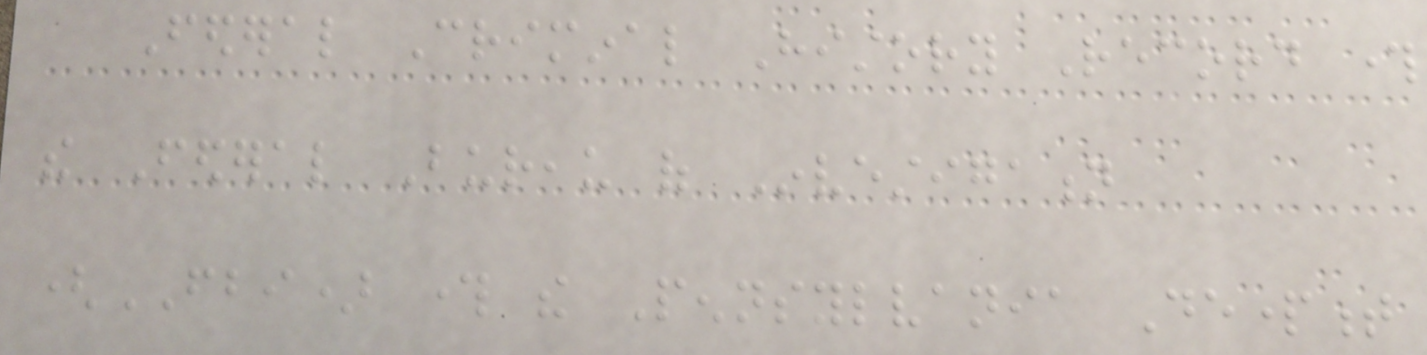Federal Criminal History Record through
the Federal Bureau of Investigation
(FBI) through the Pennsylvania Department
